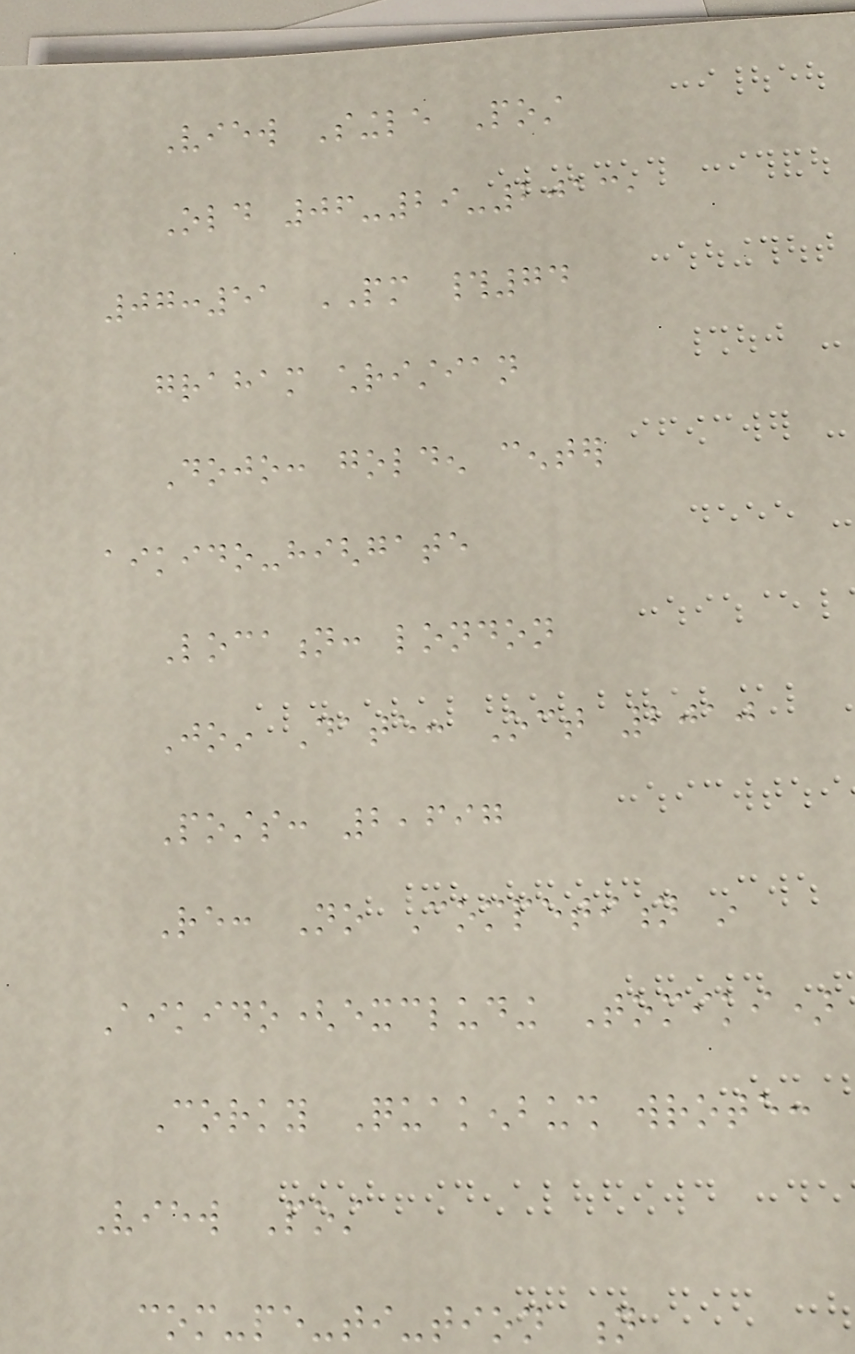View Single Post
Old 06-29-2013,
07:51 PM #74
graham christian
Dojo: golden center
aikido-highgate
Location: london
Join Date: Oct 2010
Posts: 2,697
Re: No Competition in
Aikido(excluding Tomiki)
Corky Quakenbush wrote:
View Post
com-pe-ti-tion n
